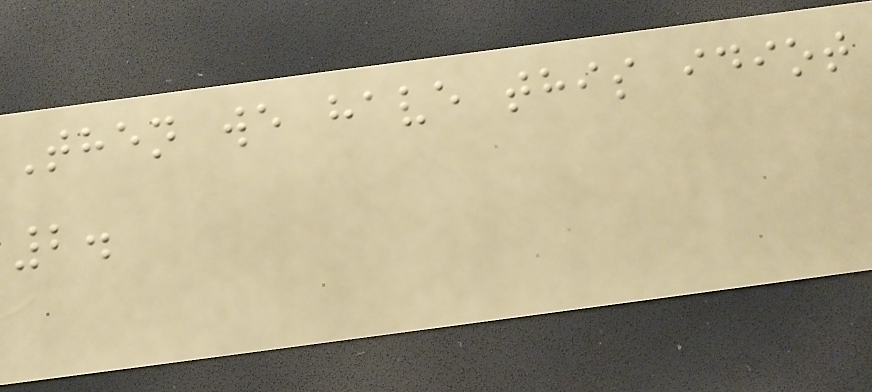Then we have this idiot
2.
